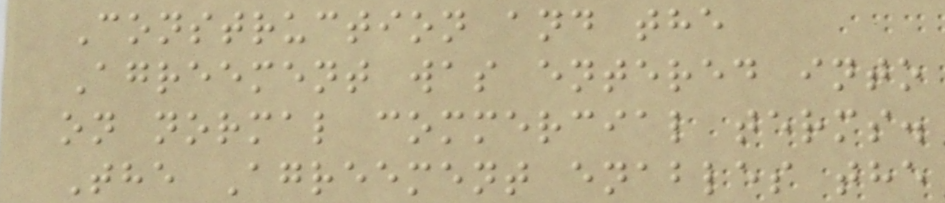Construction and the
Agreement was entered into
on normal commercial terms.
The Agreement enables the
